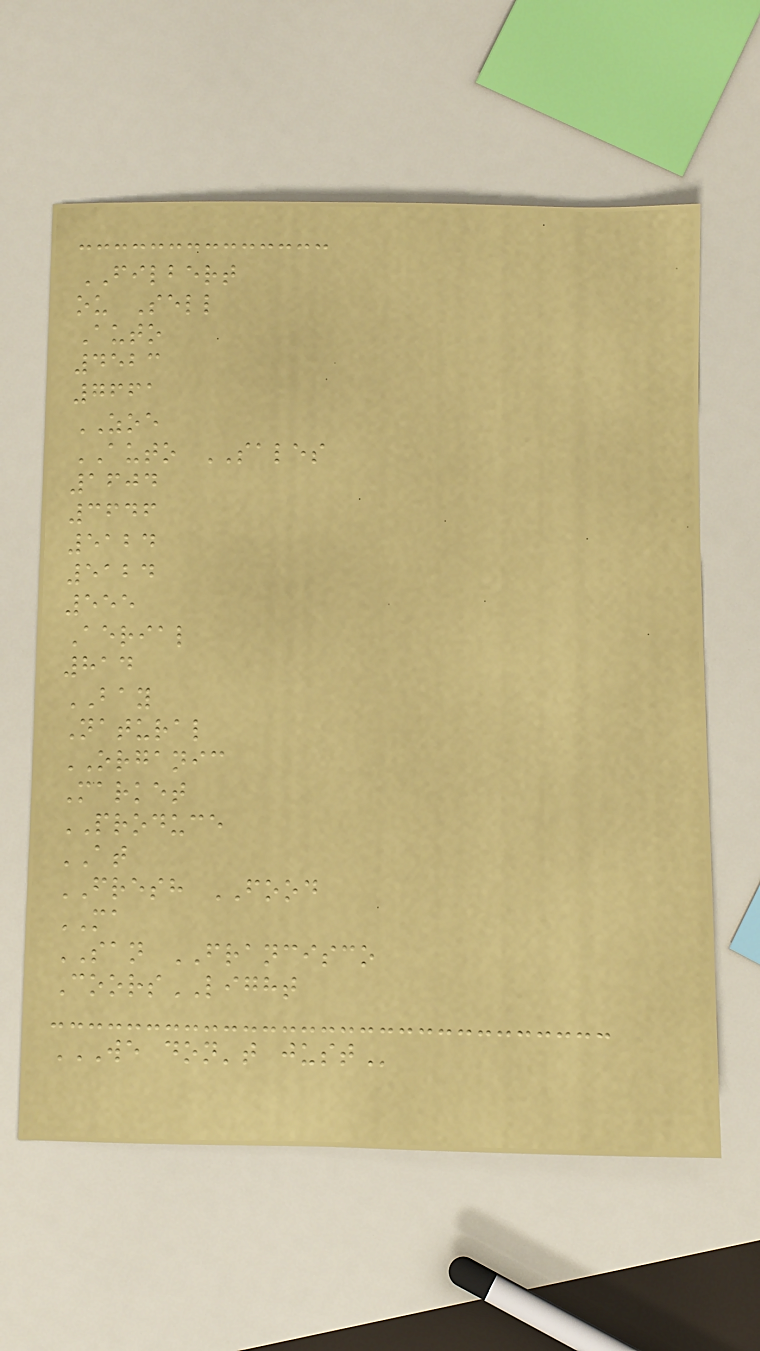FILBERT
ou Sell
Auto
4523
7661
ZOE
AUTO SALES
1604
3646
5124
5124
555
Aerial
814
BAY
Natural
ORGANIC
Market
PRODUCE
AT
FRESH FOOD
MA
SAN FRANCISCO
CoorsLIGHT
WE DON'T JUST
